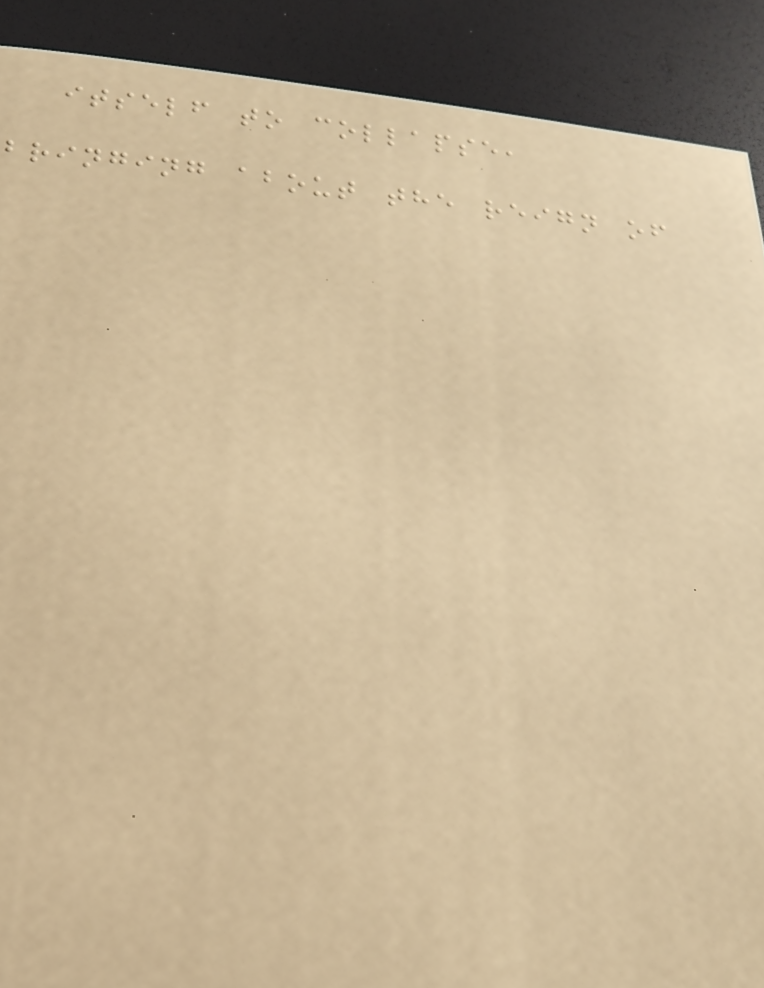itself to collapse,
bringing about the reign of
